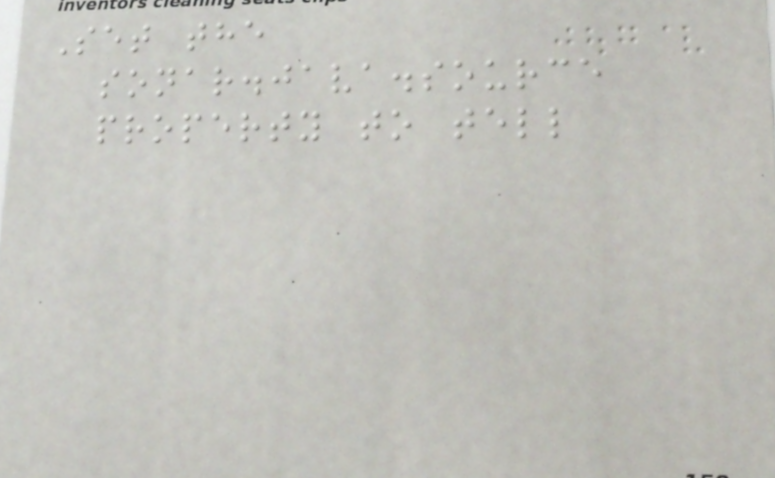Set the
sonar.java.source
property to tell
